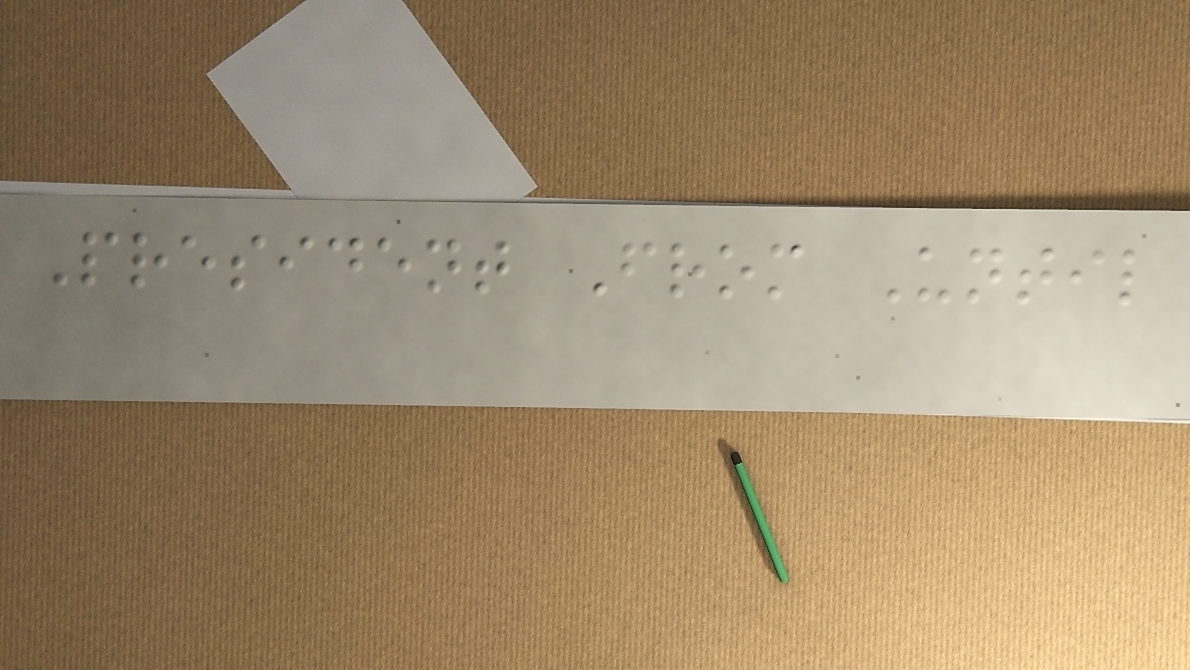President From Until
